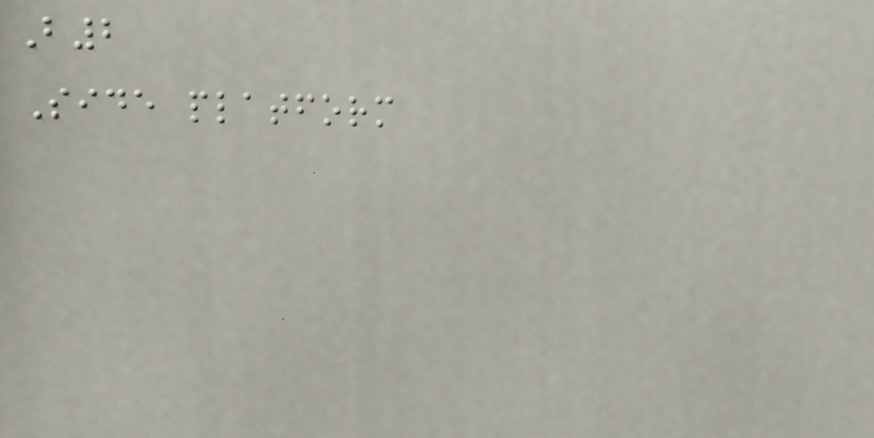B2
Side platform
